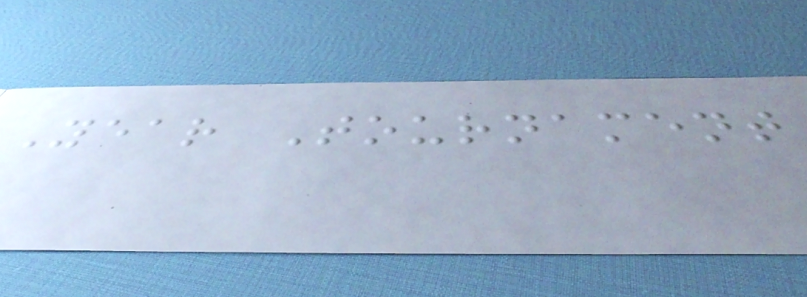Year Tournament
